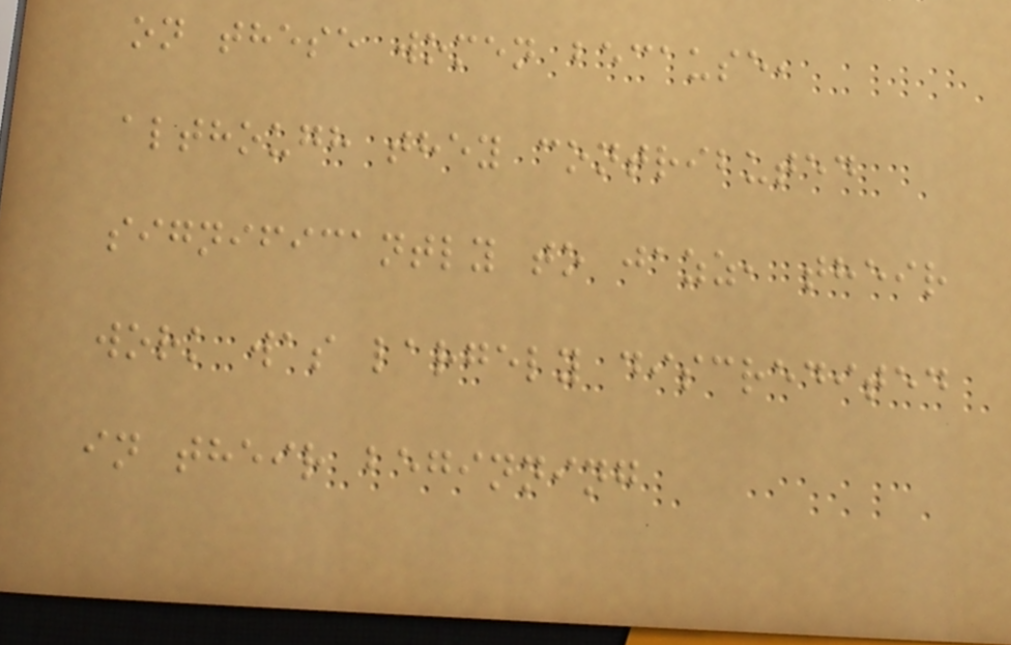on these women because,
although they contributed
significantly to jazz, their
work was largely discredited
in their beginning
